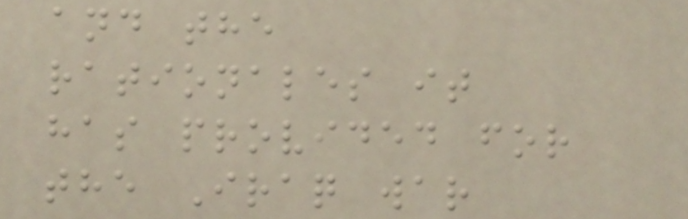and the
rationales it
has provided for
the Iraq war
